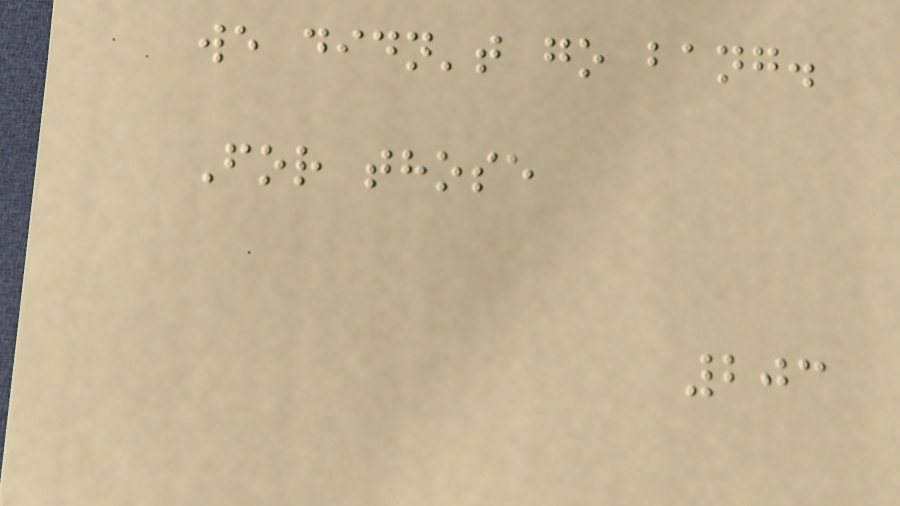we didn't go bang.
For those
203
